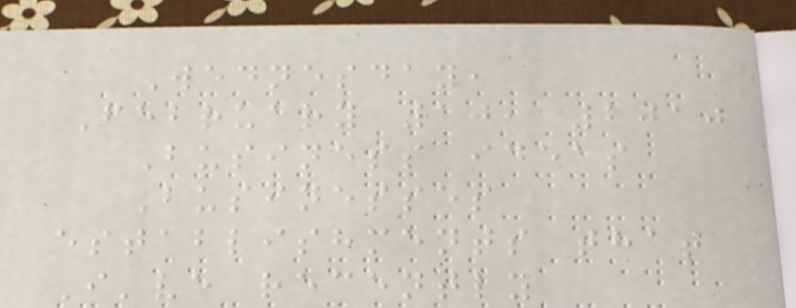Wednesday,
February 10, 2010
Business ideas
Businesses
establishments that
I've recently
